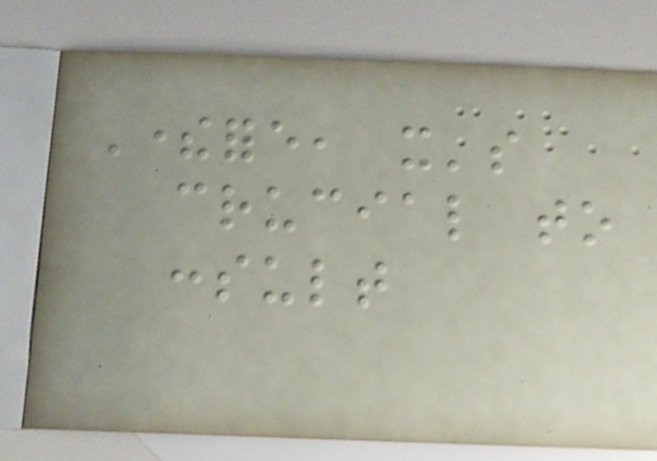Therefore, it's
crucial to
consult
